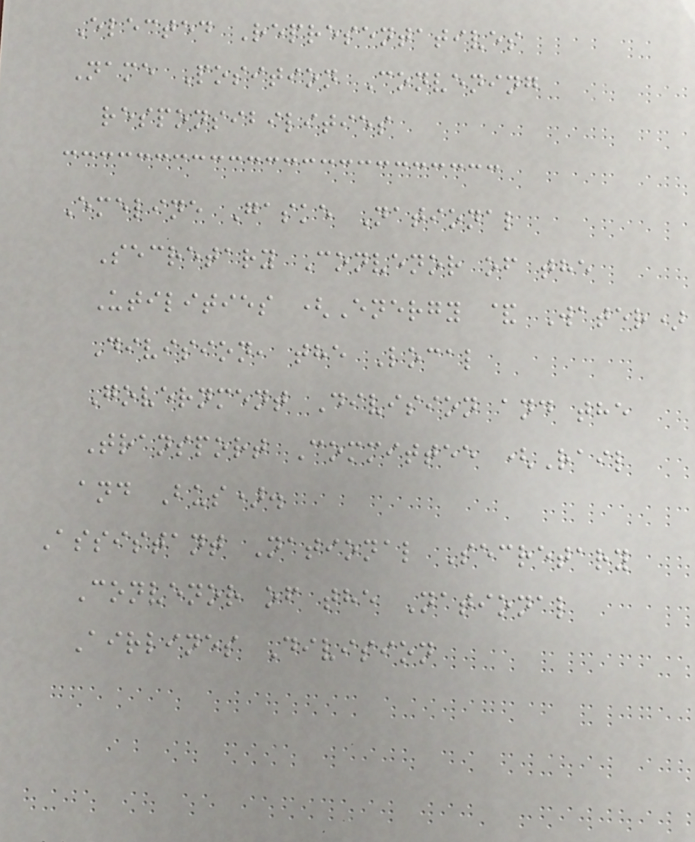Elected Representatives
Name Position Convening
responsibilities
Emeline Gaske National
Secretary Convenor of the
Utilities (Energy & Water)
Division, the Local
Government Division and the
Transport Committee (Rail
and Bus).
Assistant National Secretary
Convenor of the National
Airlines Division
